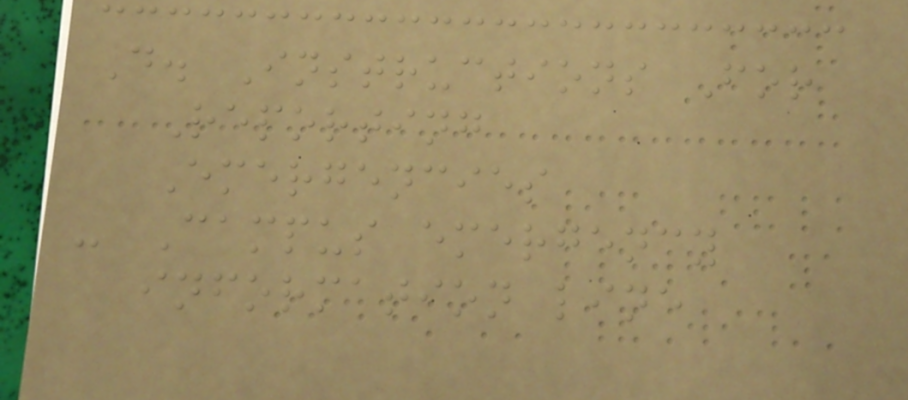D. Instructions For
Reporting
Emergencies
- Campus emergency
information line
